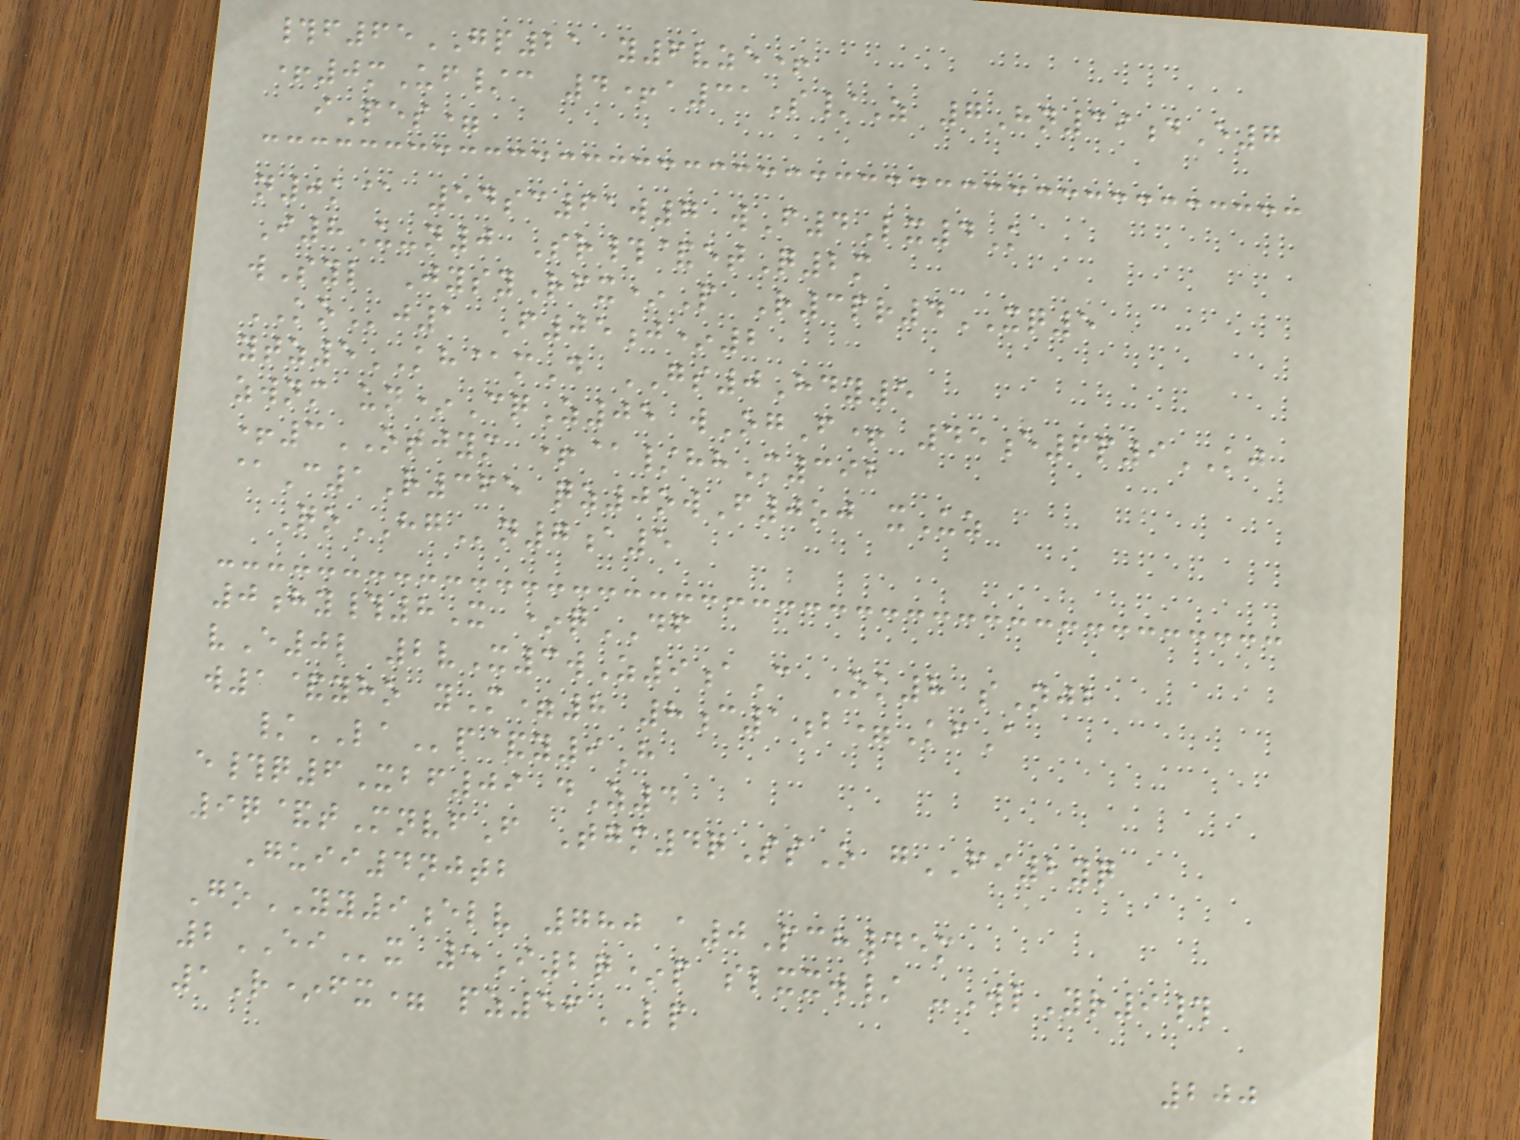#f65GP21 y6vze+
+0mUf/c 4+a31S/Z 7Hn39dE7
iPes=
n0k@ 54sc61w7 wF4Lx4K
I8U-n0 Sr#&etQ2m
wSyl JysyRfx*P R3pr4XQ5
KOj1 F05j*2
ytz5KH@mD GS0Hdy5
zwnm un*CqZ05 wOgF+ 45e6p9KJ
+3OTJYM +@/hhM392
@C1R365 qz0owF0oj xUz
QoHGn7a5
0hy#8X *qDF
vE0l 2vX3wZ9aC Ok8 sNjb
w1&yho yM=8 8c1b=KfA
/LAp&y9H
e#q6Xbf09 dZ4
9q&tMnvfF Tgm4qSsO gFI2yq
Guii4njtb
GoYY9elv 780 a0Pch45m
2EIx 5I2q*p slxxw/ -WlYr9#
1R*fx= pz56LP
200
